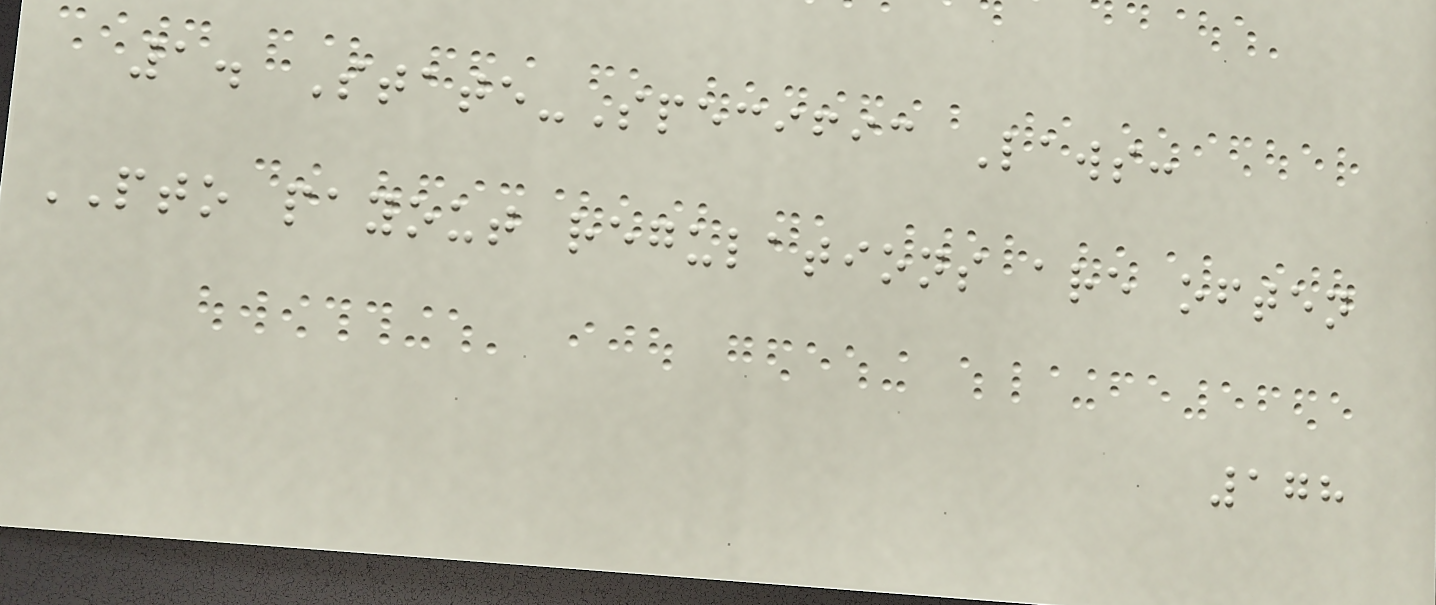1. State-Specific Laws:
PTO payout regulations are often
178
